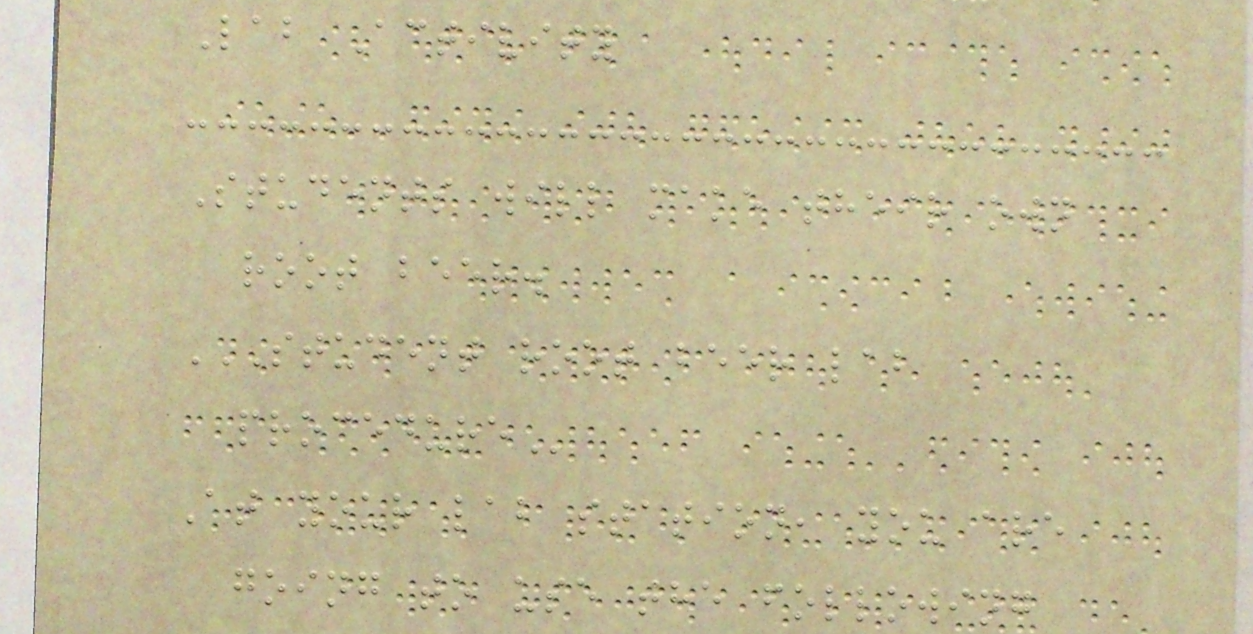Lab Activity
Students will make their own
root beer.
STUDENT ROOT BEER LAB
PROCEDURE
At your lab station, you are
going to use the following
